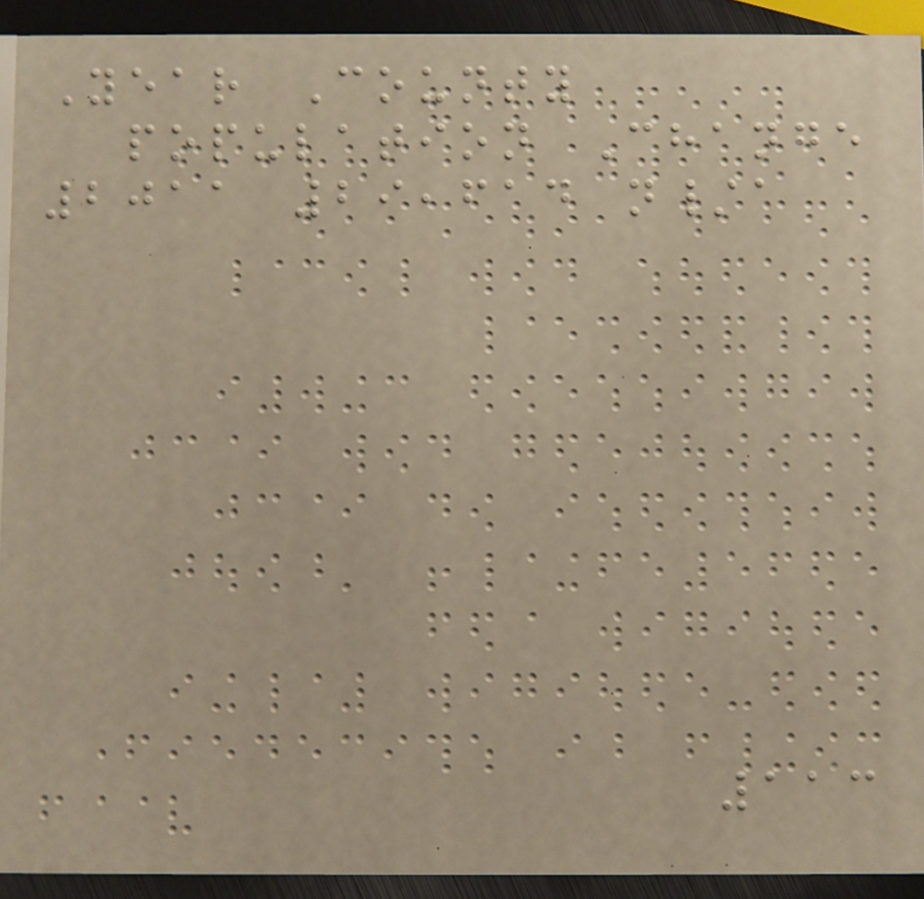Year County
population Change
2011 29,614 n/a
113
